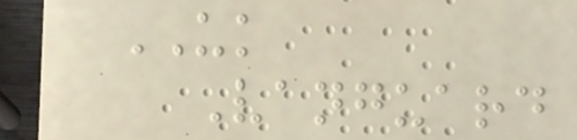UK
Vanguard
